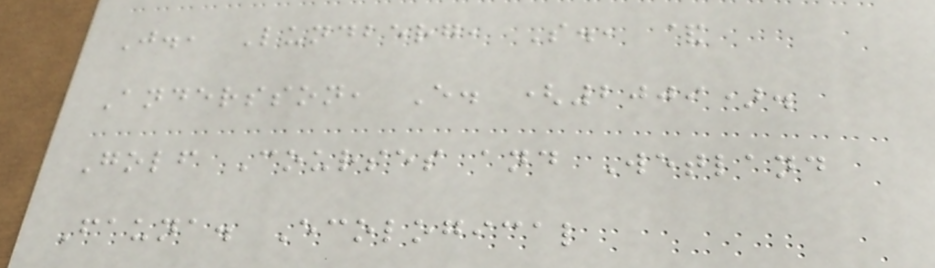J., Lundberg, S., &
Andersson, E. (2009).
Golf Courses and Wetland
Fauna. Ecological
